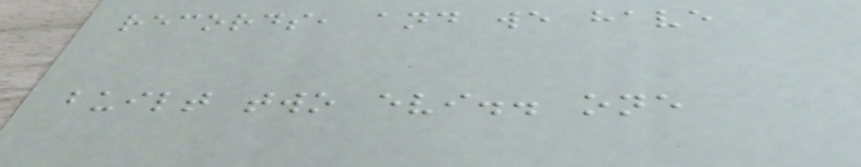records, and we have
built two evi.. one
